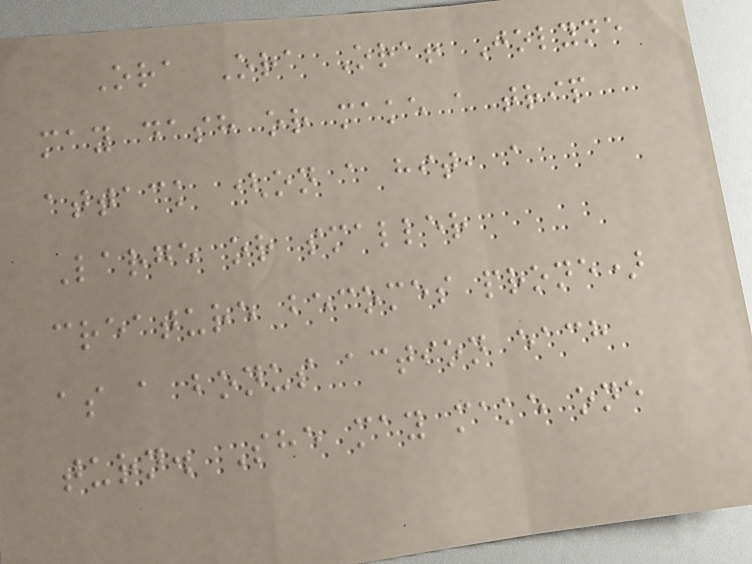Ora Ora Ora! Jolyne
may dash or make a trip
attack (on a hit, a
Large or smaller
creature becomes prone)
as a bonus action each
turn. She may make one
